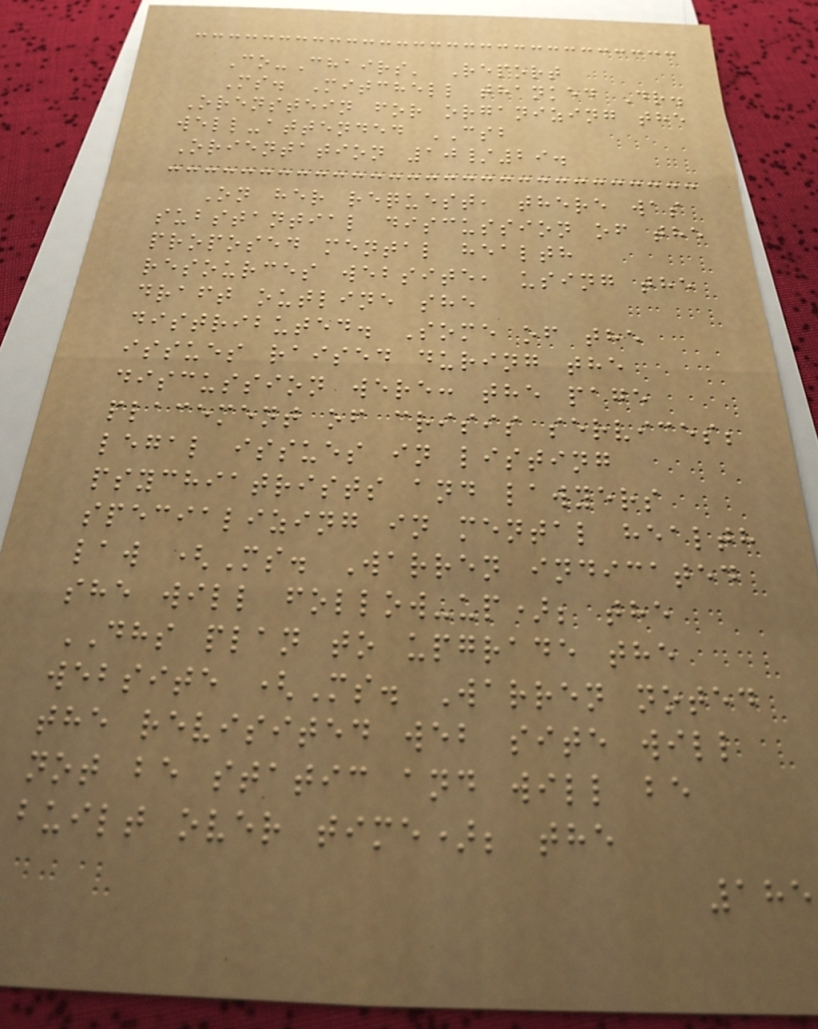Co-Chairs' Report
Ms. Mitchell thanked Dr.
Orenstein for organizing the
well-attended CSB
Orientation 10/29.
On her request, there was
substantial discussion of the
proposed mental health
resources website, using the
draft outline she
distributed. Some of the
issues raised during the
discussion were: the page
placement of crisis services;
legal issues in listing
psychiatrists and lawyers
specializing in mental health
law (Ms. Warren indicated
she will follow-up); the
DHS plan to upgrade the
website (Ms. Warren noted
the revisited web site will
not be static and will be
built over time); the
185
